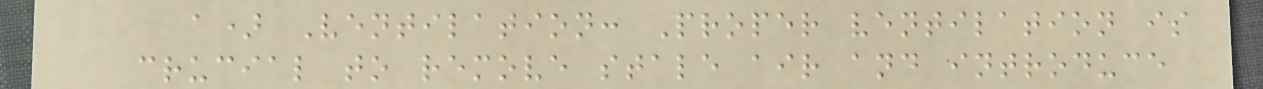a) Ventilation: Proper ventilation is
crucial to remove stale air and introduce
